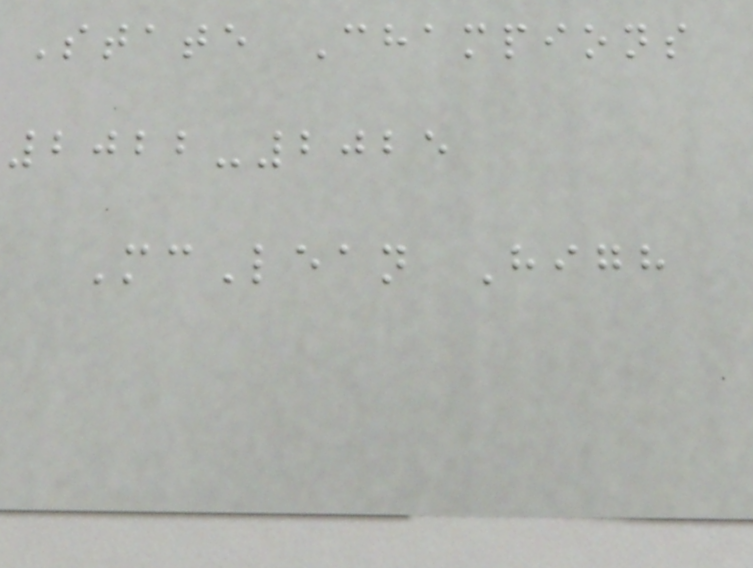State Champions
2022-2025
McLean High
